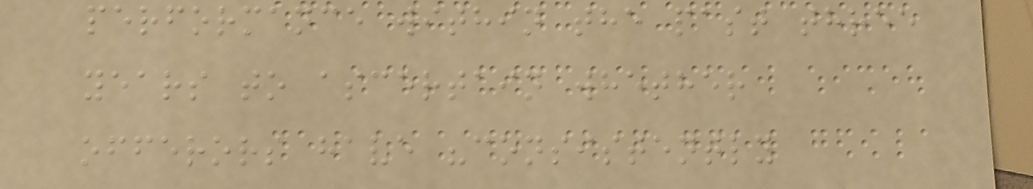performance within the past three
years to ascertain whether
offerors have "consistently
